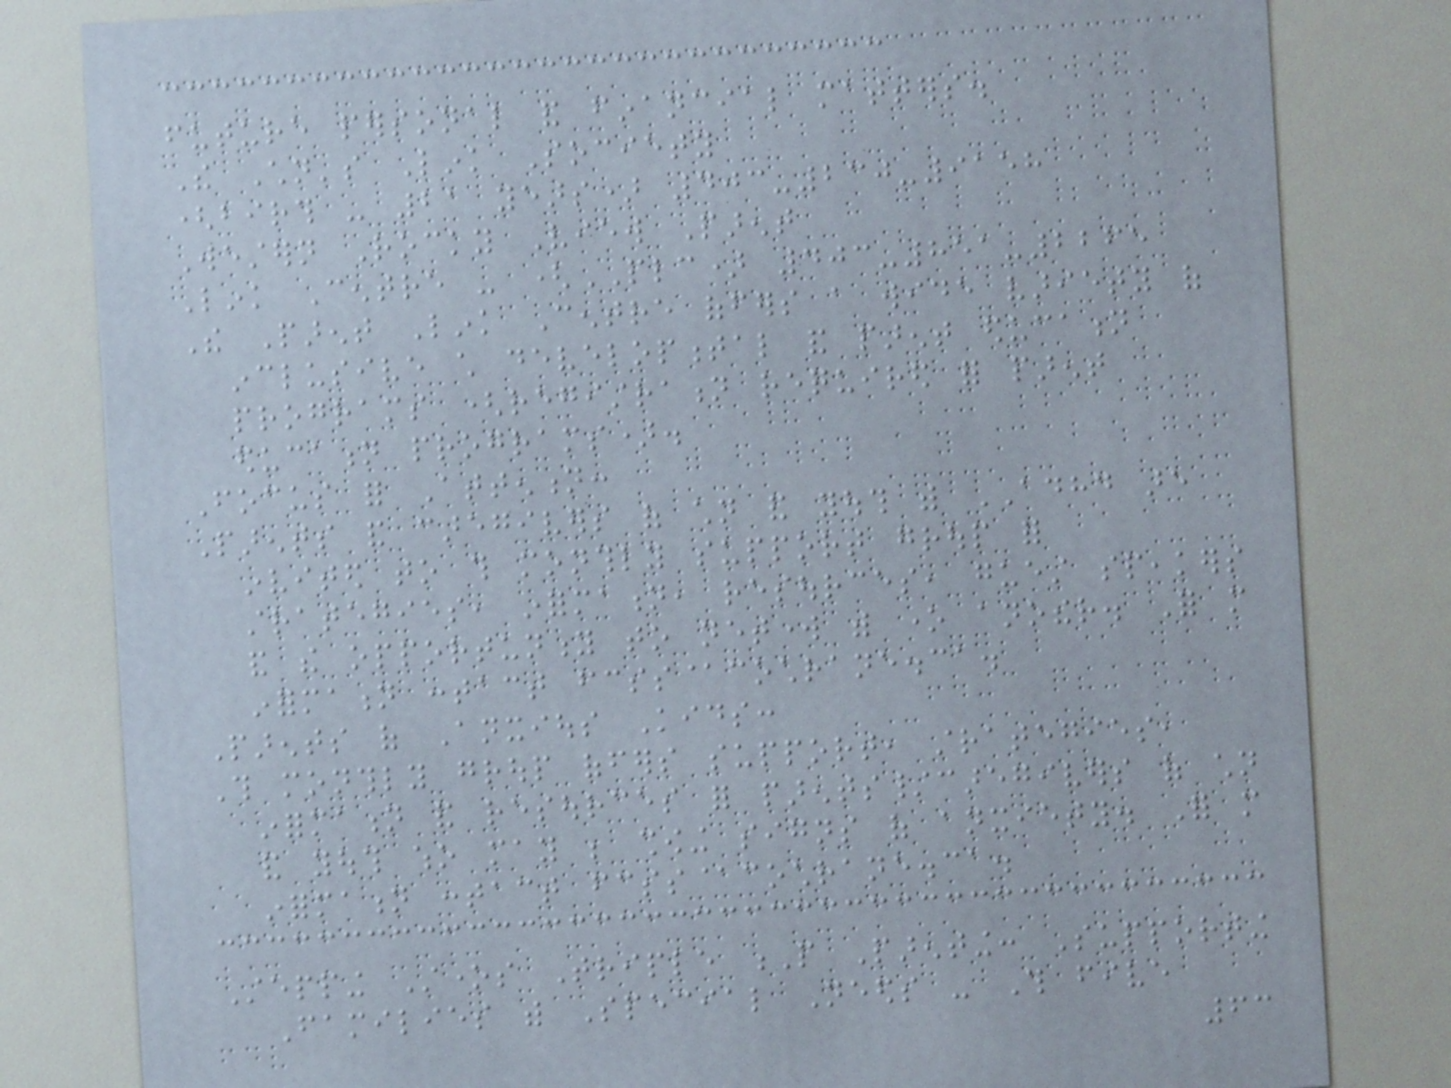future personal and financial matters.
The Children's Link Society
(birth - 21 years) 403-230-9158
Western Rocky View Parent
Link Centre - (PLC) 403-851-2265
The Parent Link Centre offers a wide variety of
inclusive child developmental and parent education
programs (registration required for parent
education programs).
Focus for Attention:
Parents and caregivers of children and youth with ADHD are
invited to this monthly support group for
strategies, information, resources, guest speakers
and the opportunity to network with one another. For more
information contact fcss@cochrane.ca.
Parents of Anxious Kids:
This monthly group offers support, strategies,
information and resources for parents/caregivers of children
and youth who may be showing signs of anxiety. For more
information contact fcss@cochrane.ca.
Stepping Stones Triple P Parenting: Supporting
Families with Special Needs - This five
63
